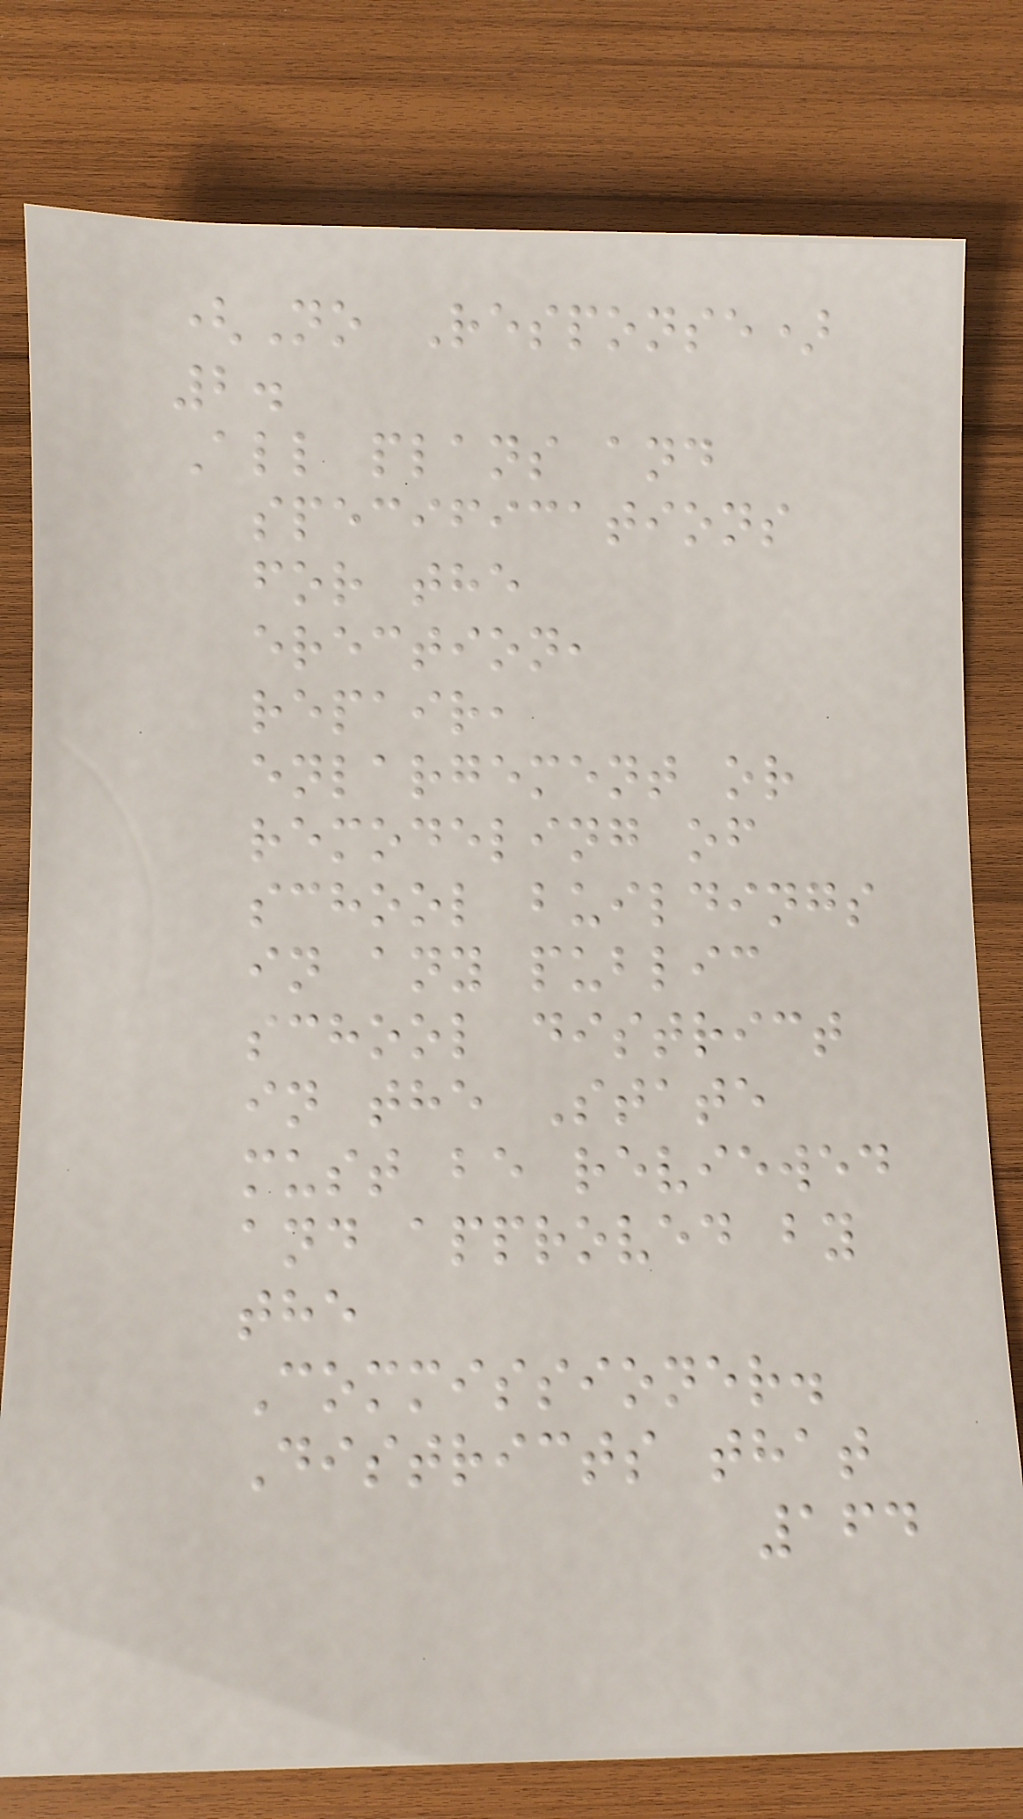(No Response)
2.
All plans and
specifications
for the
erection,
repair,
enlargement or
remodeling of
school buildings
in any public
school district
in the State
must be reviewed
and approved by
the
Commissioner.
Districts that
164
